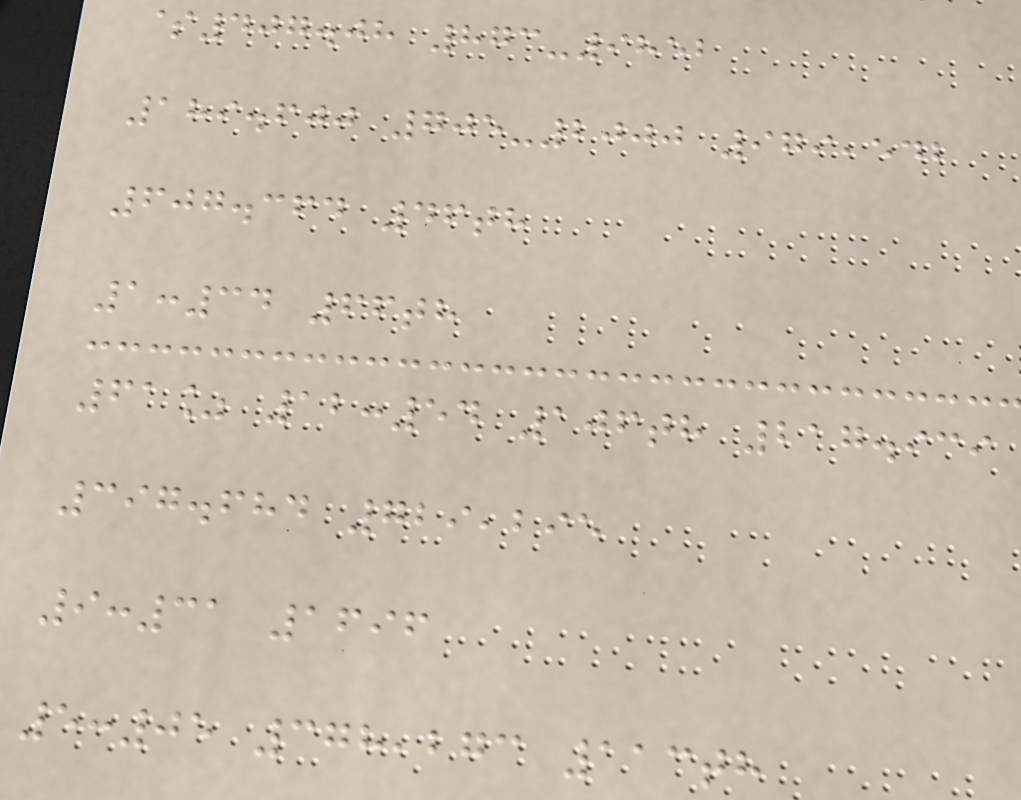$407.08 873-9852
189.600 705-2000 979,542
607.364 46th
1:34 66th
61% 12:54 106th 217.939
397.684 729,295
9:31 1696
5:05 378,273 113th
